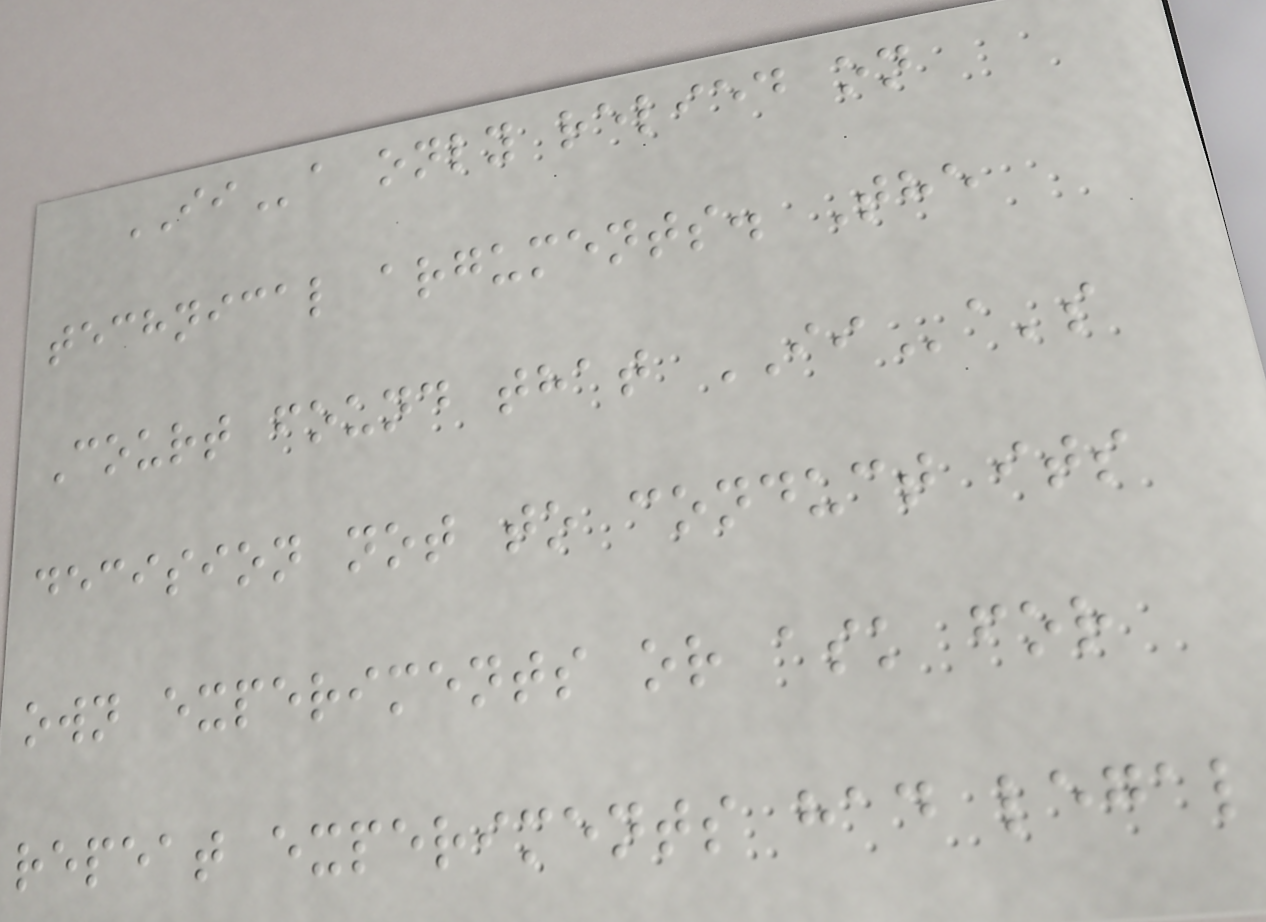IIa only relied on
technical arguments. The
Court found that IIa's
decision not to conduct its
own experiments or ask for
repeat experiments had legal
